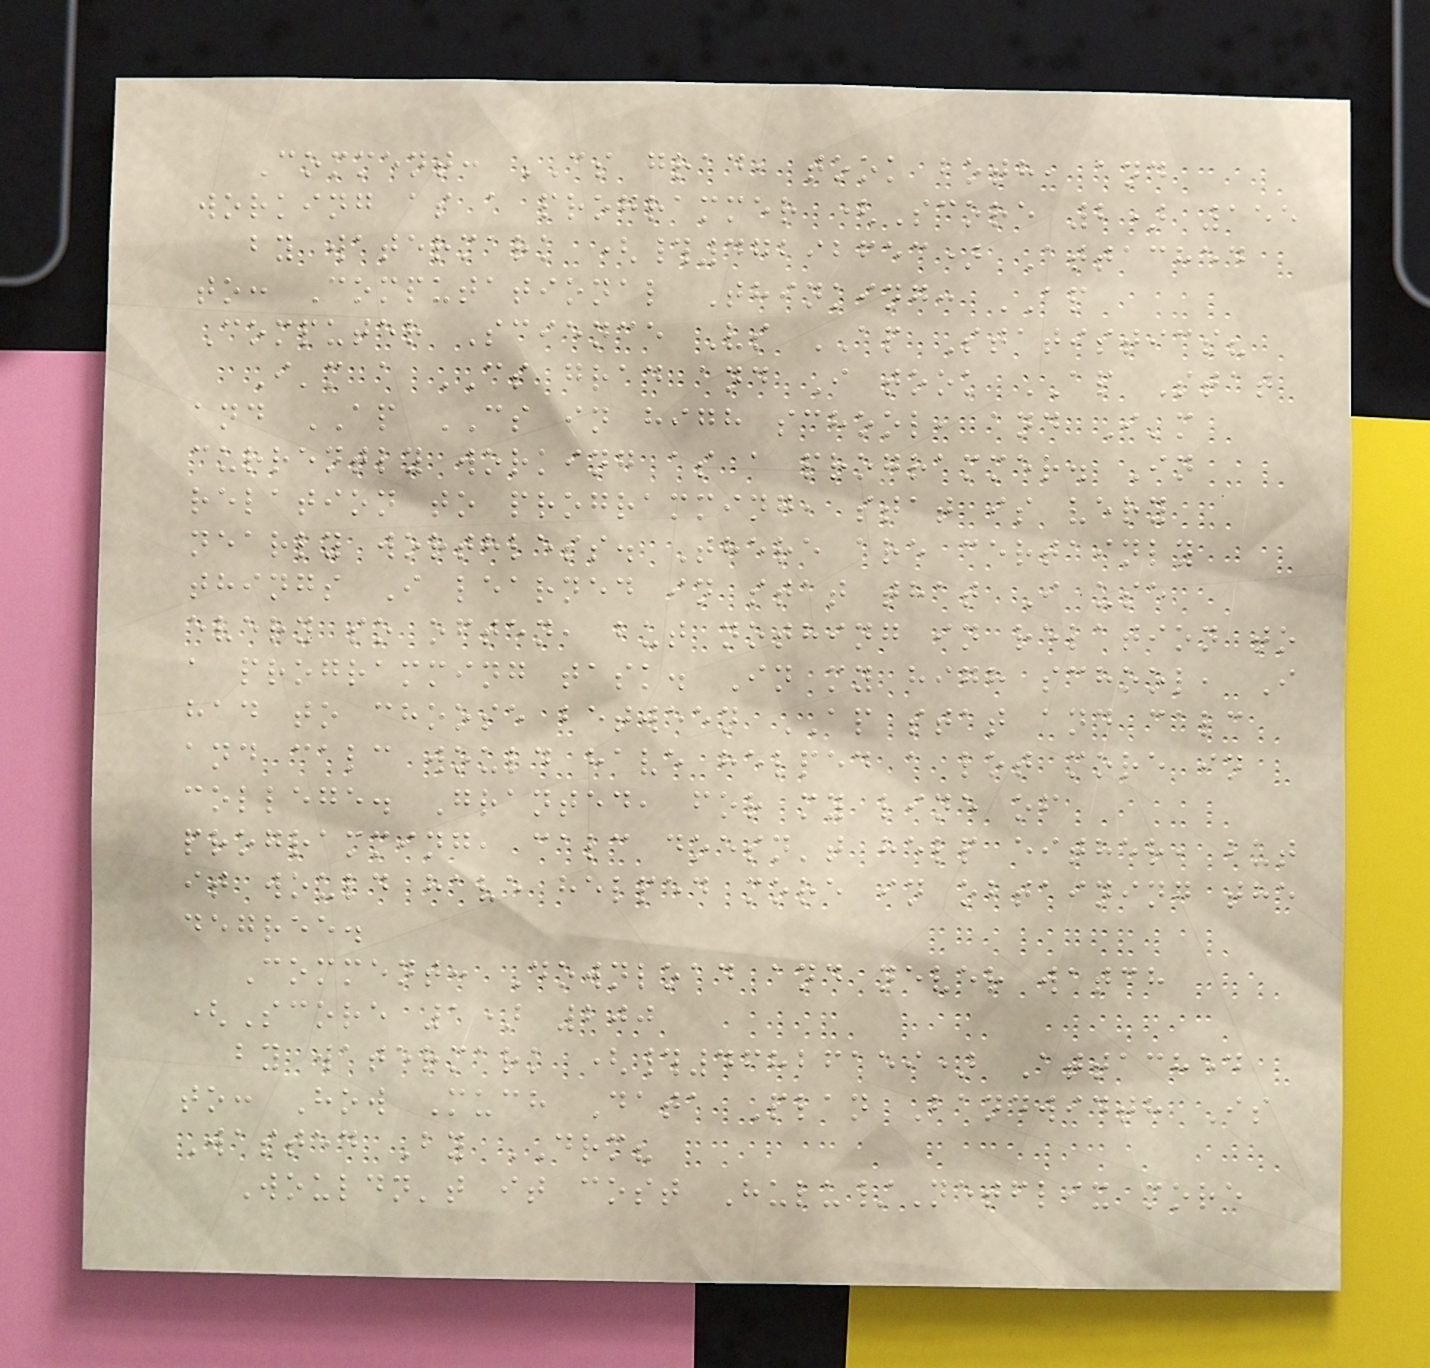Comment: CS grad, took both, and
working as a programmer (Score 2) 155
by watermark (#47292653) Attached
to: Computational Thinking: AP
Computer Science Vs AP Statistics?
I'm a CS grad and I took AP Stat
and AP CS in high school, and I'm
currently working as a programmer. In
relation to programming, stat is very
nearly worthless. There are certainly
things I learned in stat that I use
every so often, but nothing in relation to
a programming task. In my high school, I
had to choose between AP stat and calc
and calc would have helped a lot more in
college. Granted, for my line of
programming, calc doesn't help either, but
it would have helped more in obtaining the
degree.
Comment: Download and never watch
(Score 1) 200
by watermark (#46826159) Attached
to: How Much Data Plan Bandwidth Is
Wasted By DRM?
Wouldn't it cost Hulu/Netflix more
